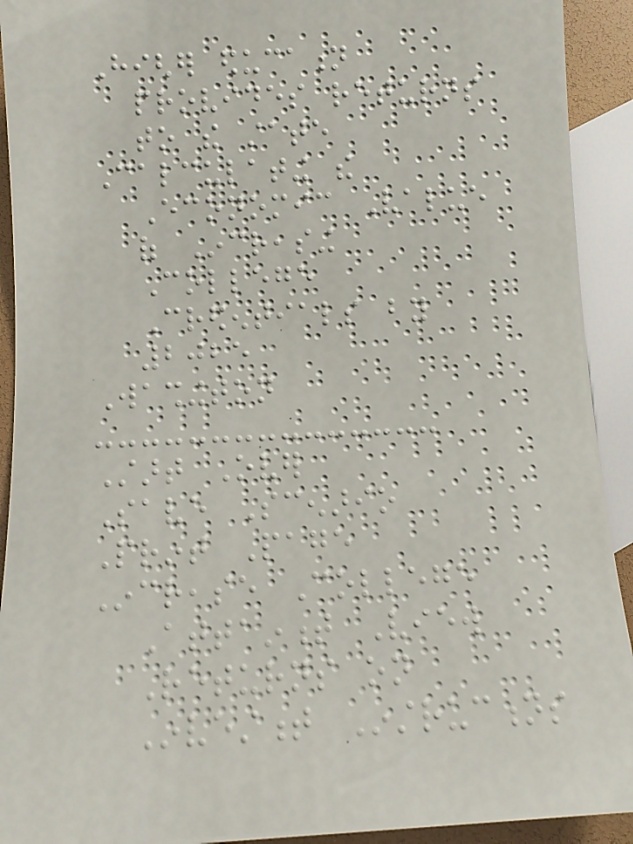Higher education
provides returns
to the state
Calculating the
Economic Value
of Increasing
College
Credentials by
2025
Washington
Start Over
Save Scenario
Print Page
Increase College
Attainment View
Returns on
Investment Instructions
